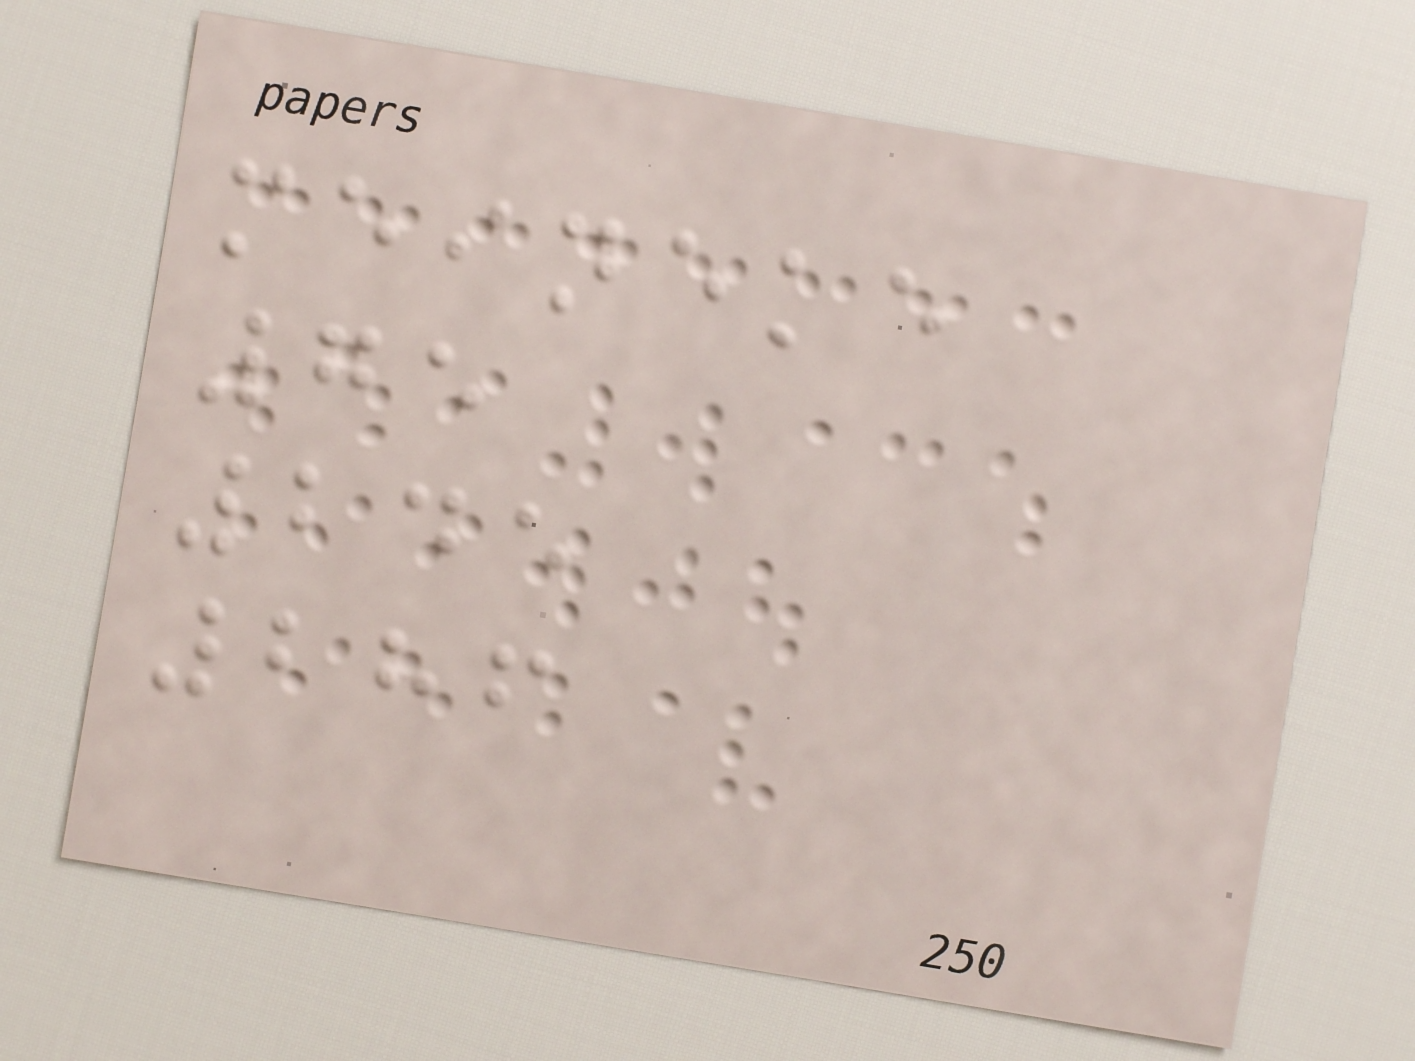meineke
75
245
286
